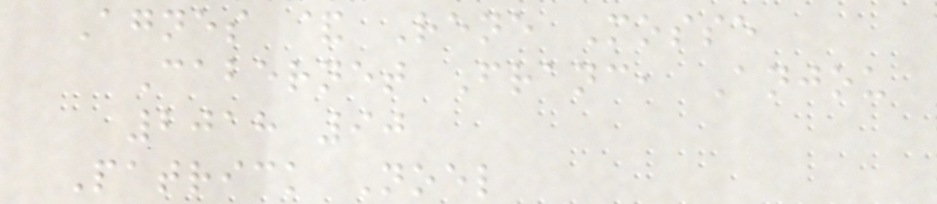Agnes & Rene Mosse
Cabernet Franc, Anjou
2018 90
Patrick Noel
